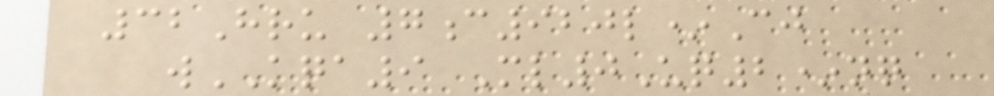32Hru 7c920l*Cj
wKQA9 Ml0Uq2*nq
